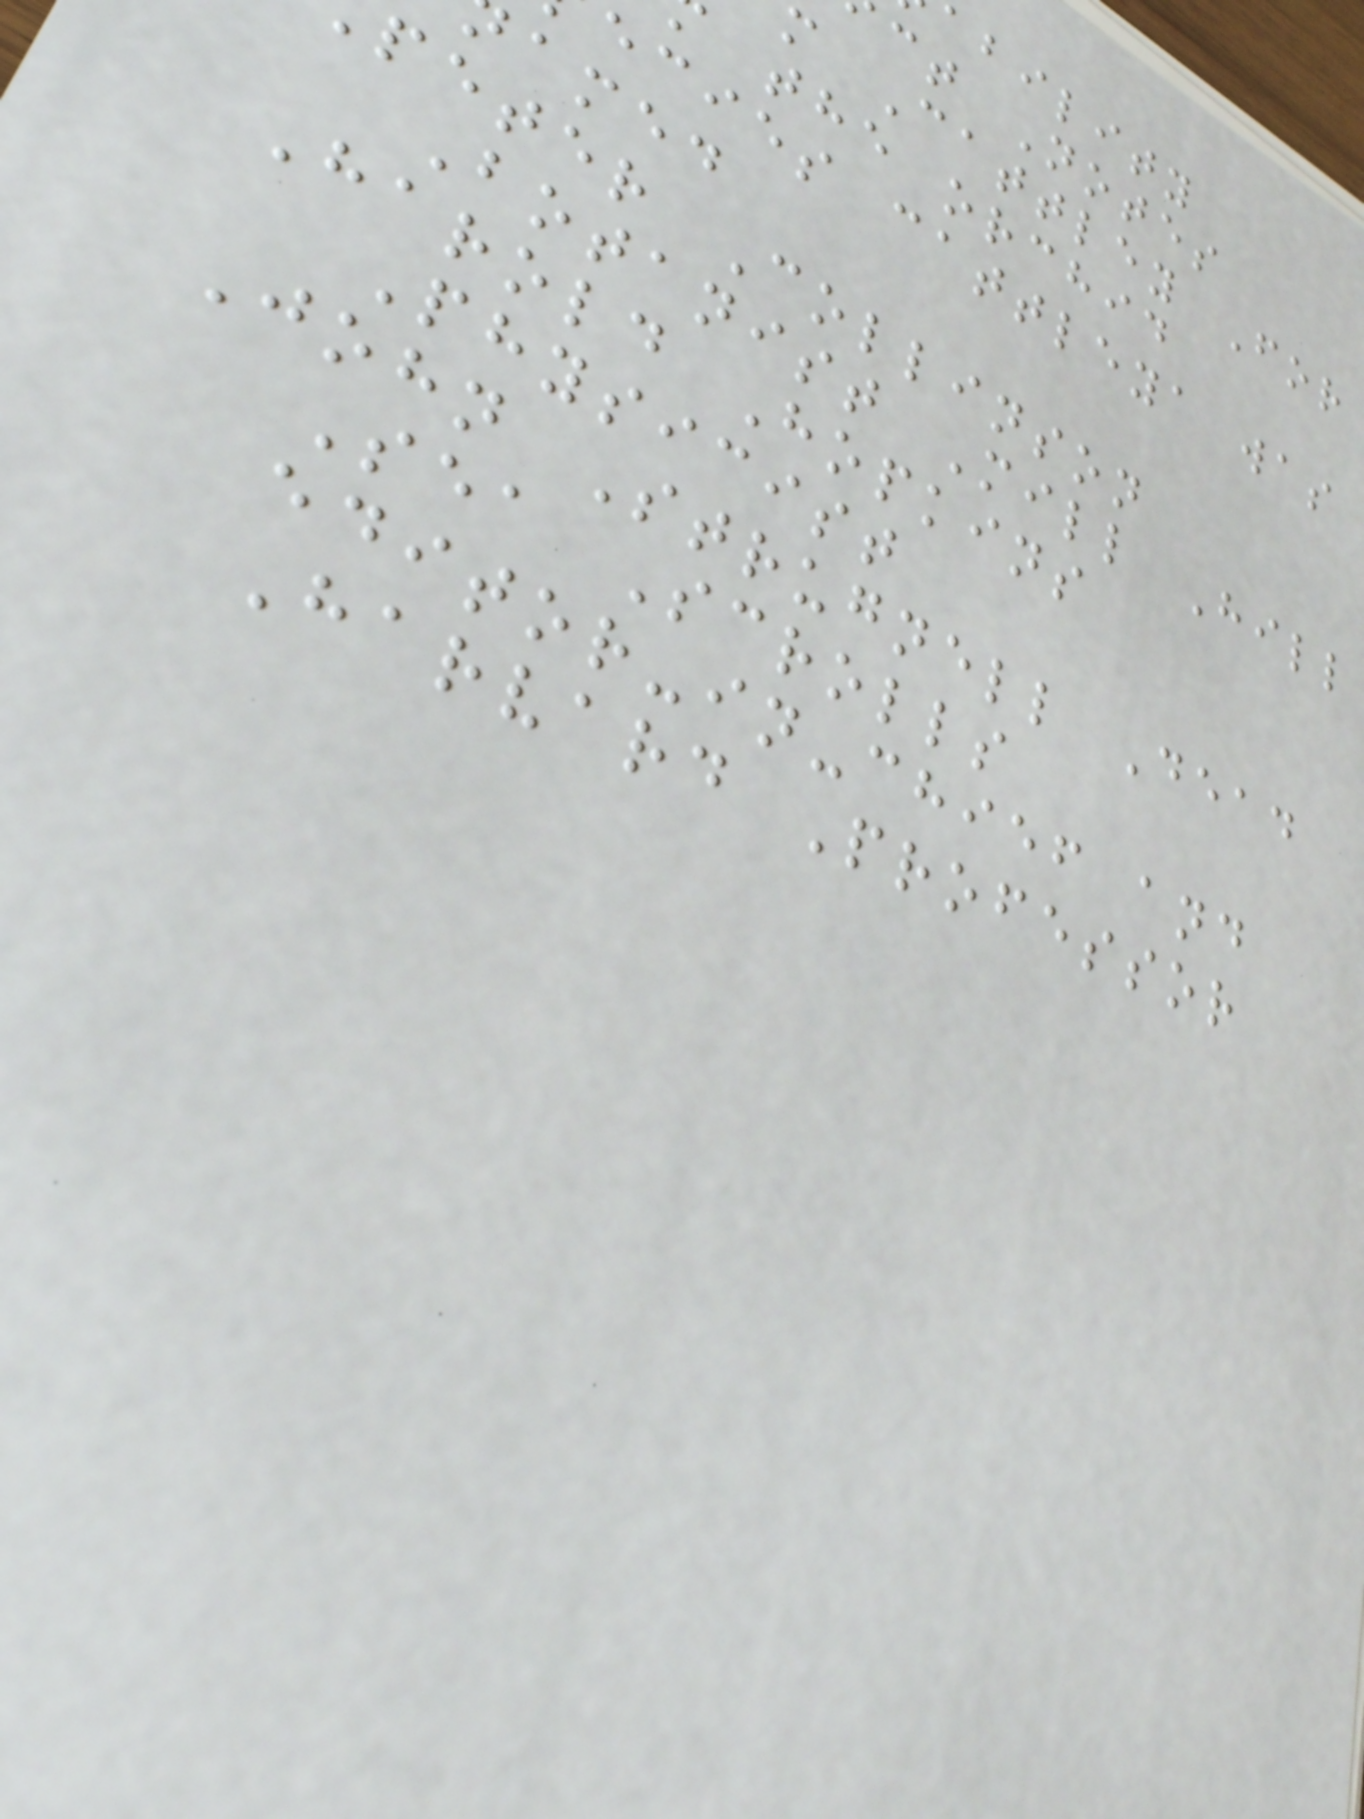ability
ct Notes
m Cattley For
the orchid
ecies cattleya was
amed
peter Collinson
Botanist Mill Hill
Harold Hopkins
Physicist
John Strugnell Dead
Sea Scrolls
editor-in-chief and
Harvard Professor
